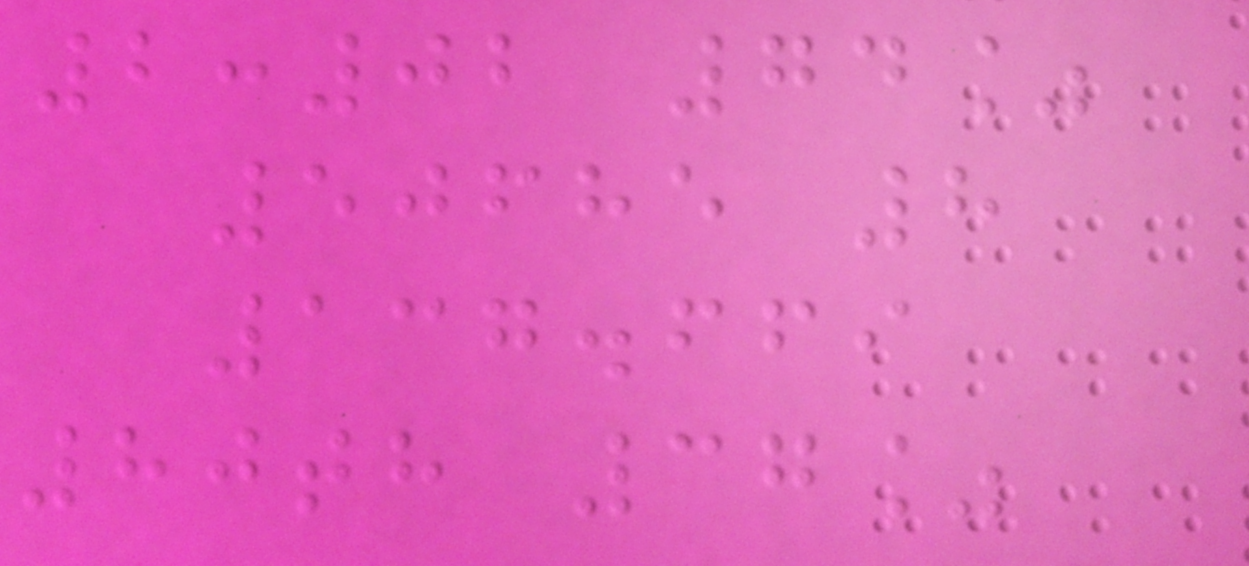2:02 74%
50685 8
137.669
80th 37%
